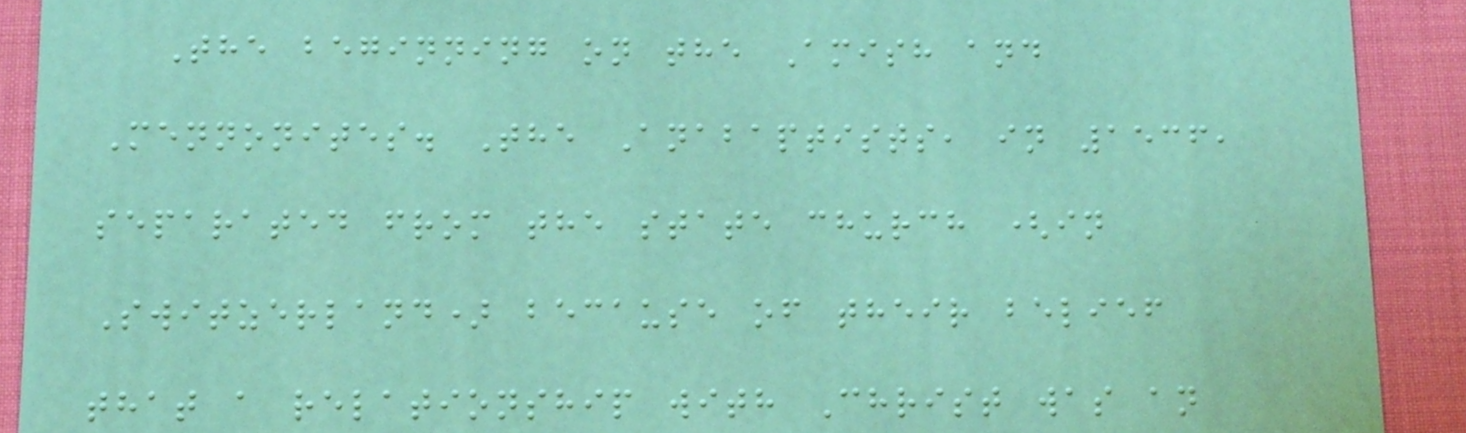The beginning on the Amish and
Mennonites. The Anabaptists, in 1536,
separated from the state church (in
Switzerland) because of their belief
that a relationship with Christ was an
